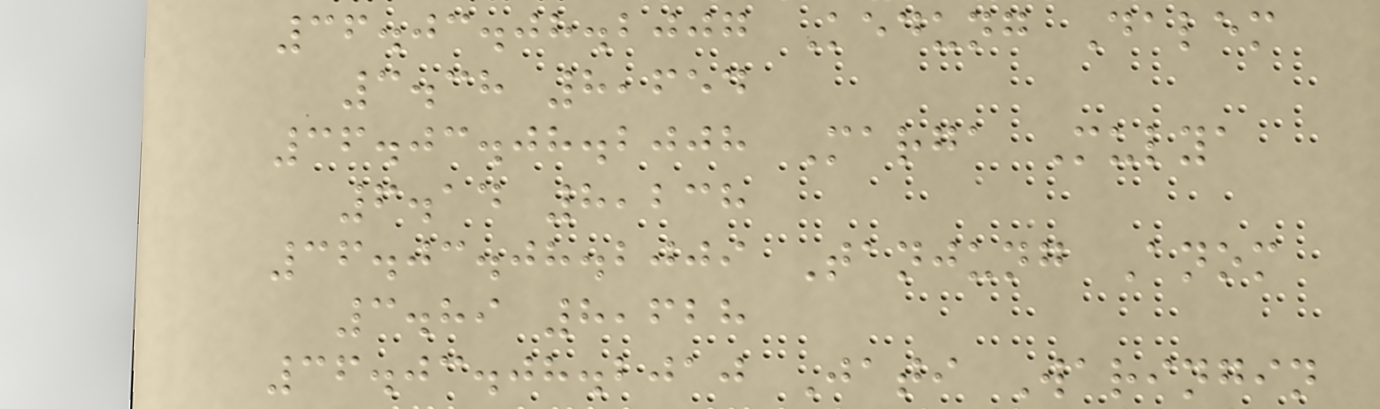36.03.08.2007 Kedung Dalem
3.38 8,654
36.03.08.2008 Marga Mulya
6.14 8,238
36.03.08.2009 Tanjung Anom
3.89 8,628
36.03.08.2010 Jati Waringin
